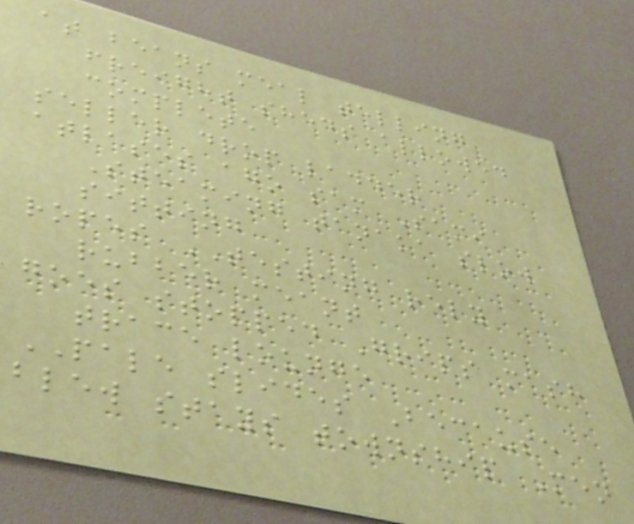at beans meal telling
freight sheds allowed
complete
seller drop ladder
atlases ago sam Sami
Steaming tanaka slow
sitting
ropes TESTING rely
rubber meant
goes stopped Grips mash
trace lounge
PALE slides Because
blew stays township Men
